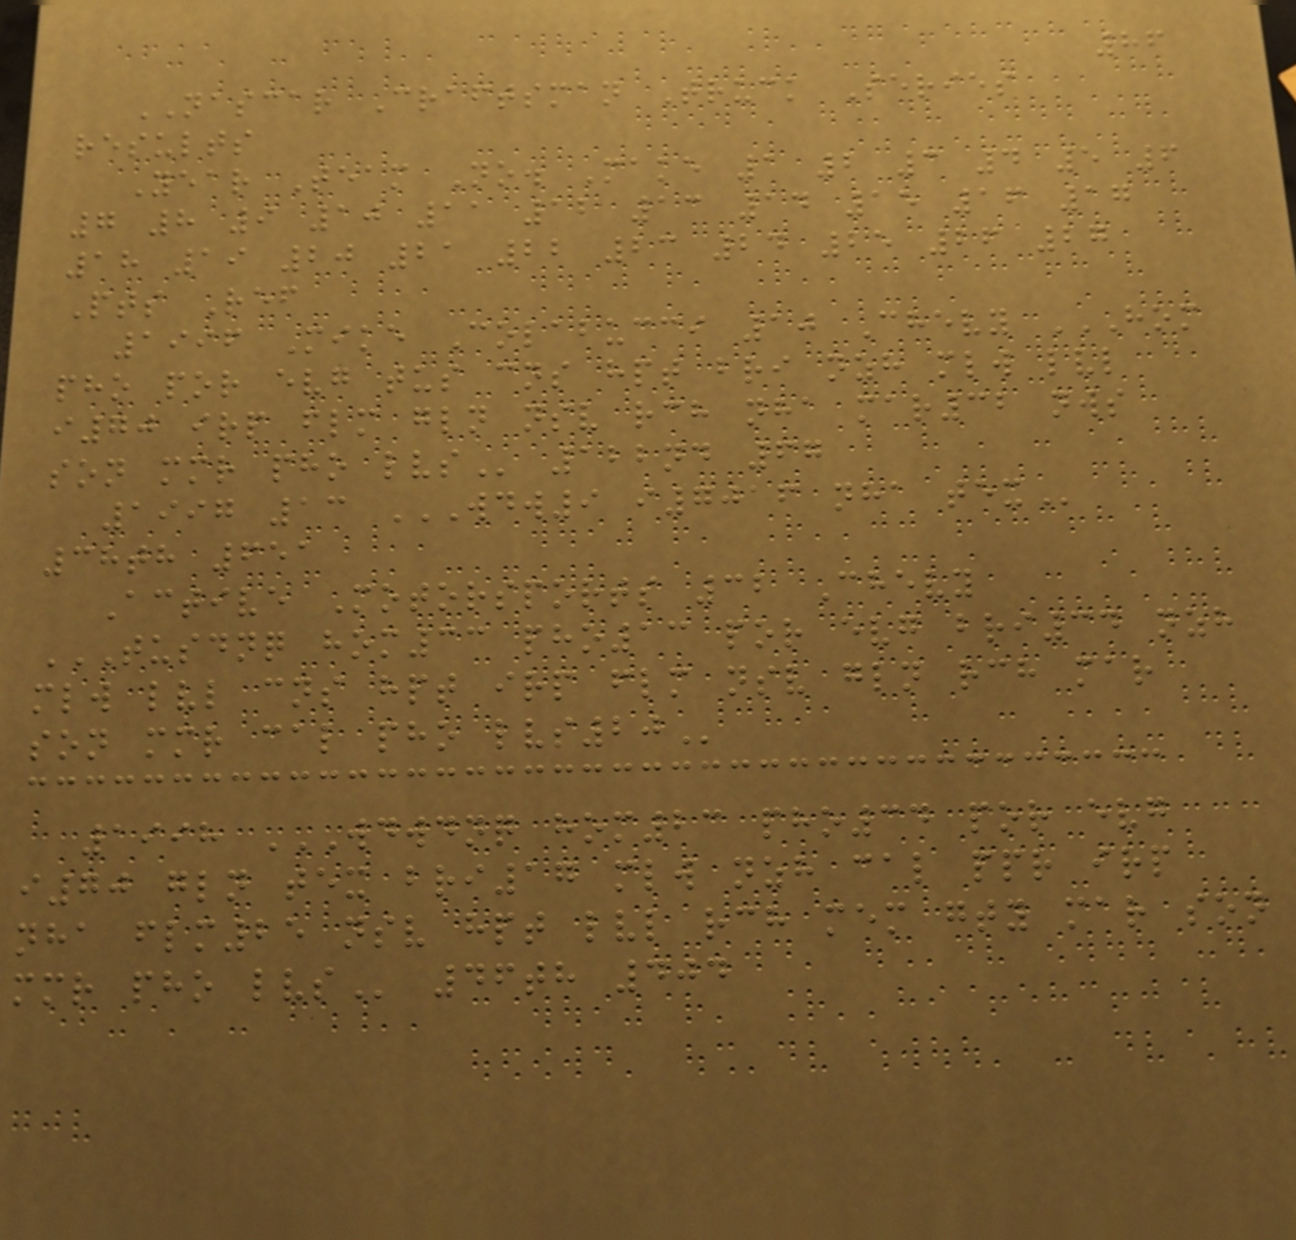86
NASCAR Craftsman Truck Series
results
Year Team No. Make 1 2 3 4 5 6
7 8 9 10 11 12 13 14 15 16 17
18 19 20 21 22 23 24 25 26 27
Pts Ref
1996 Mike Colabucci 10 Chevy HOM
PHO POR EVG TUS CNS HPT BRI NZH MLW LVL
I70 IRP FLM GLN NSV RCH NHA MAR32 NWS
SON MMR PHO LVS 122nd 67
1997 13 WDW9 I7016 NHA TEX
38th 651
Active Motorsports 32 Chevy
TUSDNQ HOM33 PHO13 POR EVG BRI34 NZH
MLW LVL CNS HPT IRP FLM NSV GLN RCH MAR
SON MMR CAL PHO LVS20
1998 WDWDNQ HOM23 PHO34 POR EVG
I70 GLN TEX BRI17 MLW NZH CAL PPR IRP
NHA FLM25 NSV HPT LVL RCH MEM GTY MAR SON
MMR PHO LVS 46th 404
